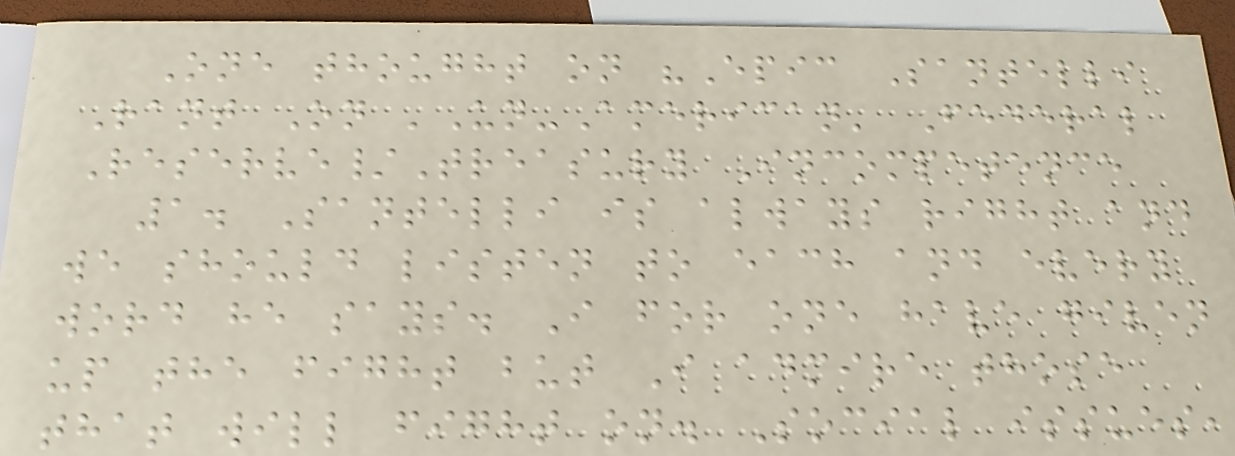One thought on "Epic Santelli
Rant On 'Un-American' Federal
Reserve/Treasury Incompetence
1. Santelli is always right and
we should listen to each and every
word he says. I for one have given
up the fight but I admire those
that will fight on. Social issues,
